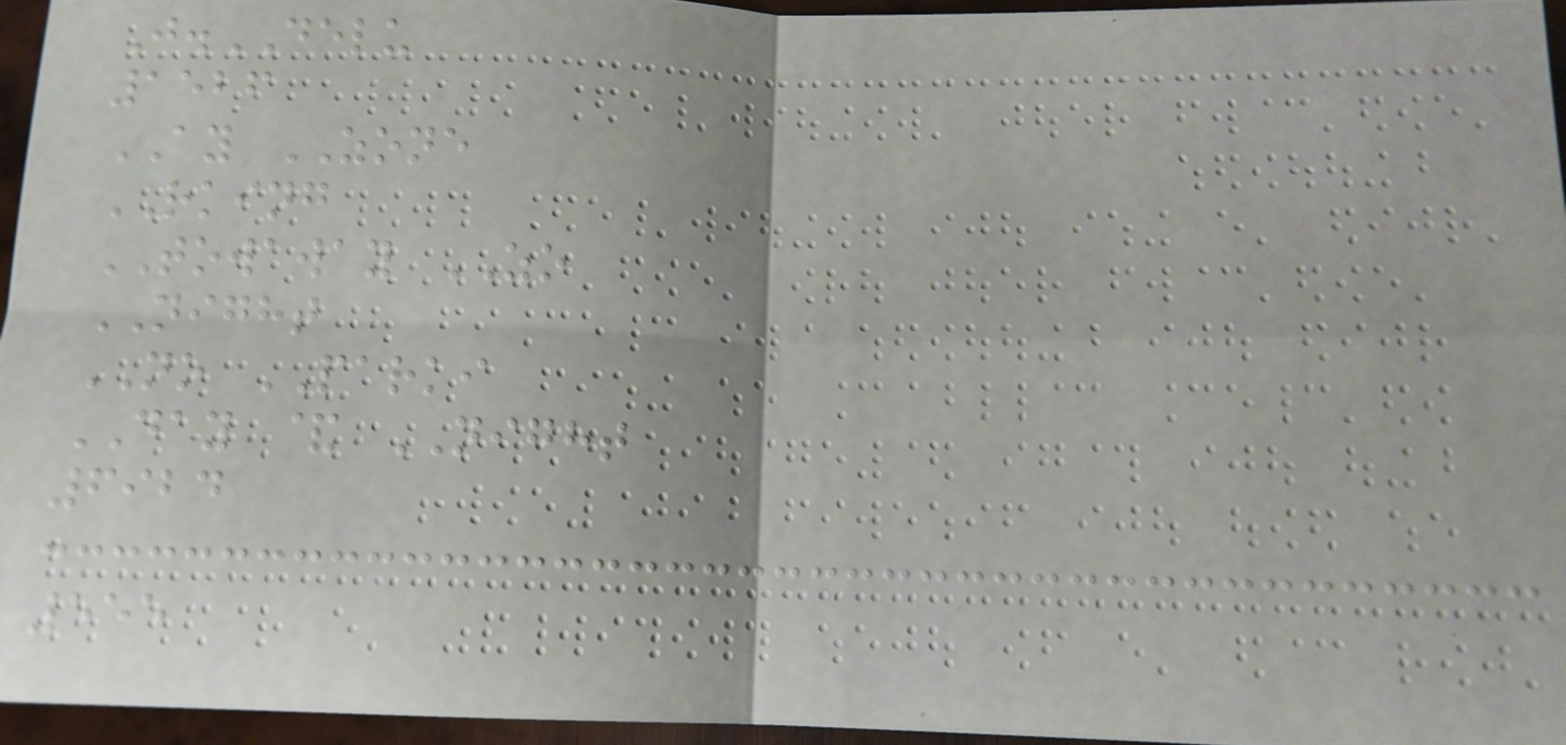J.DELU
1526
AY ZONE
RKING
TOWAWAY ZO
NIGHT
NO PARKI
DAY & NIGHT
6924
555
